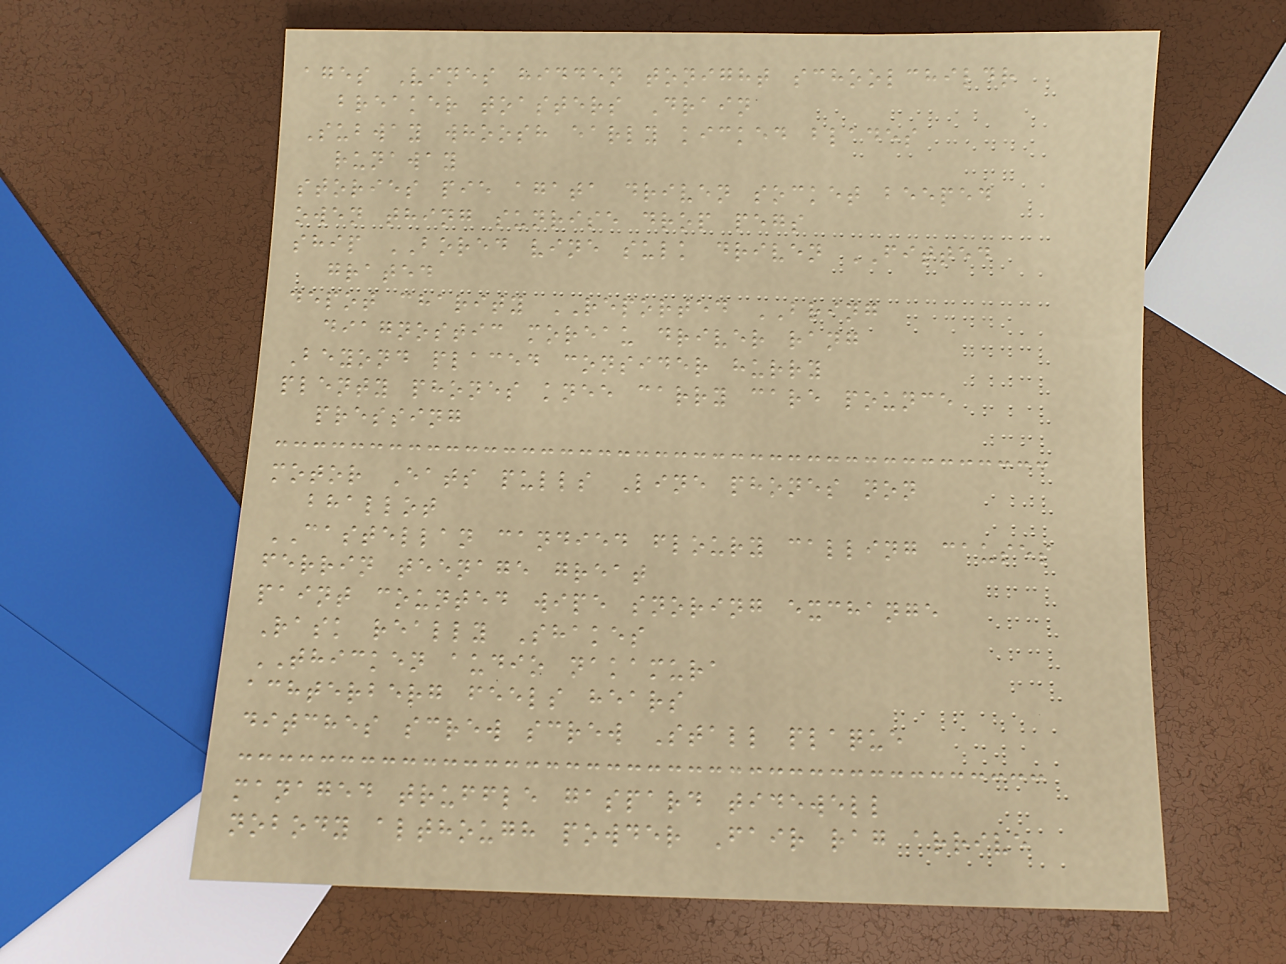ages Vines hidden tonight schoolchildr
breaker toasters Drain
Subway whoosh early kicked blades
runaway
stories pie agata driven socket beeped
owen thing sunrise drop pegs
ship BORED vine sulk driven FITTED
grated
depot charity REPORTED BRING
diagnostic moreau driver rang
Beyond placed consider hurry
plenty phones knee carry care pounce
pressing
motor Eats pulls Line phones non
bhallot
CASTELLAN candied floury calling causes
ferrin teenage great
paint counted wipe snoring exchange
Rask really Shakes
THICKEN audio nakamura
achterberg feels hears
ditches screw screw Stall plaque
managed truffle gaspard tidewell
nobody although powder Fair rag arrive
